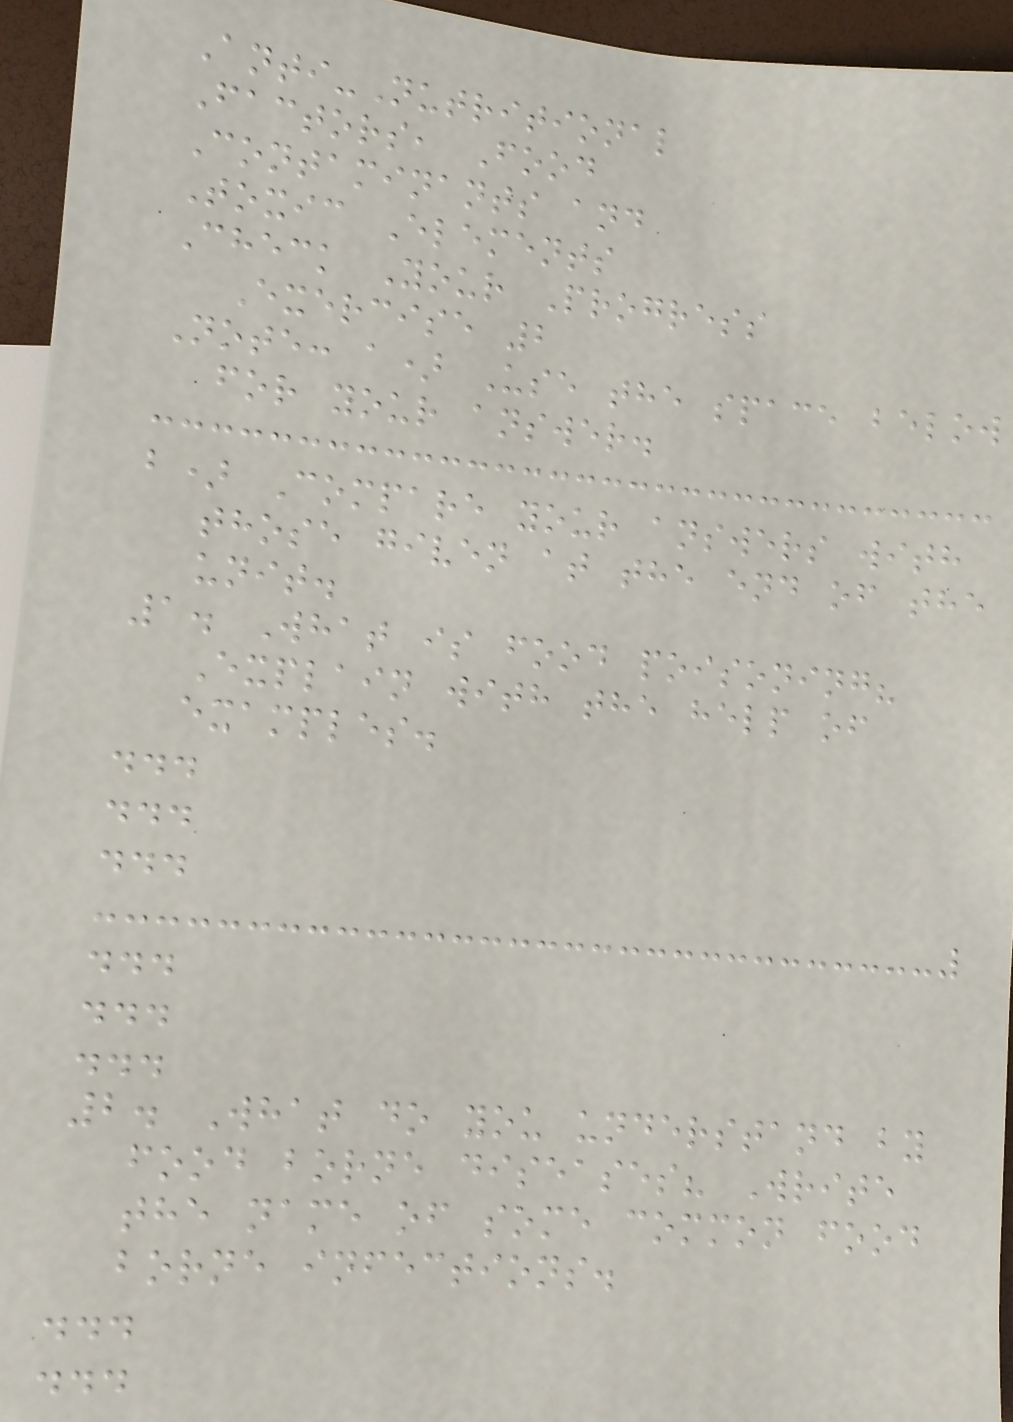Anti-Nutritional
Factors, Food
Contaminants and
Toxic Elements
Check Your Progress
Exercise 2
Note: a) Use the space below
for your answer.
b) Compare your answers with
those given at the end of the
unit.
1. What is food poisoning?
Explain with the help of
examples.
...
...
...
...
...
...
2. What do you understand by
food borne diseases? Write
the name of some common food
borne infections.
...
...
